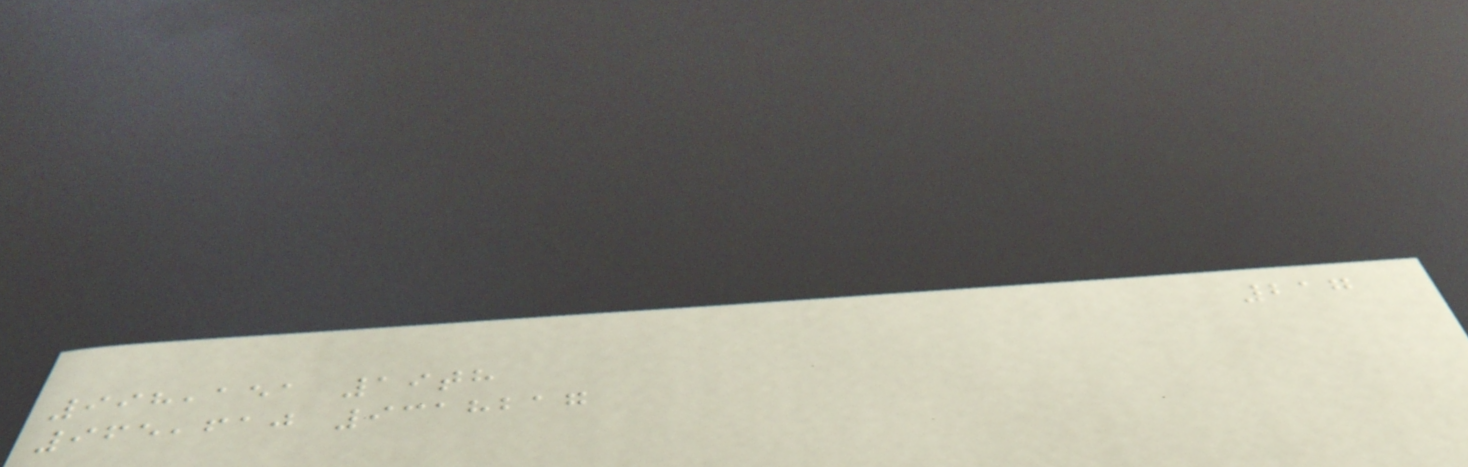217
998,151 19th
965,610 9318217
